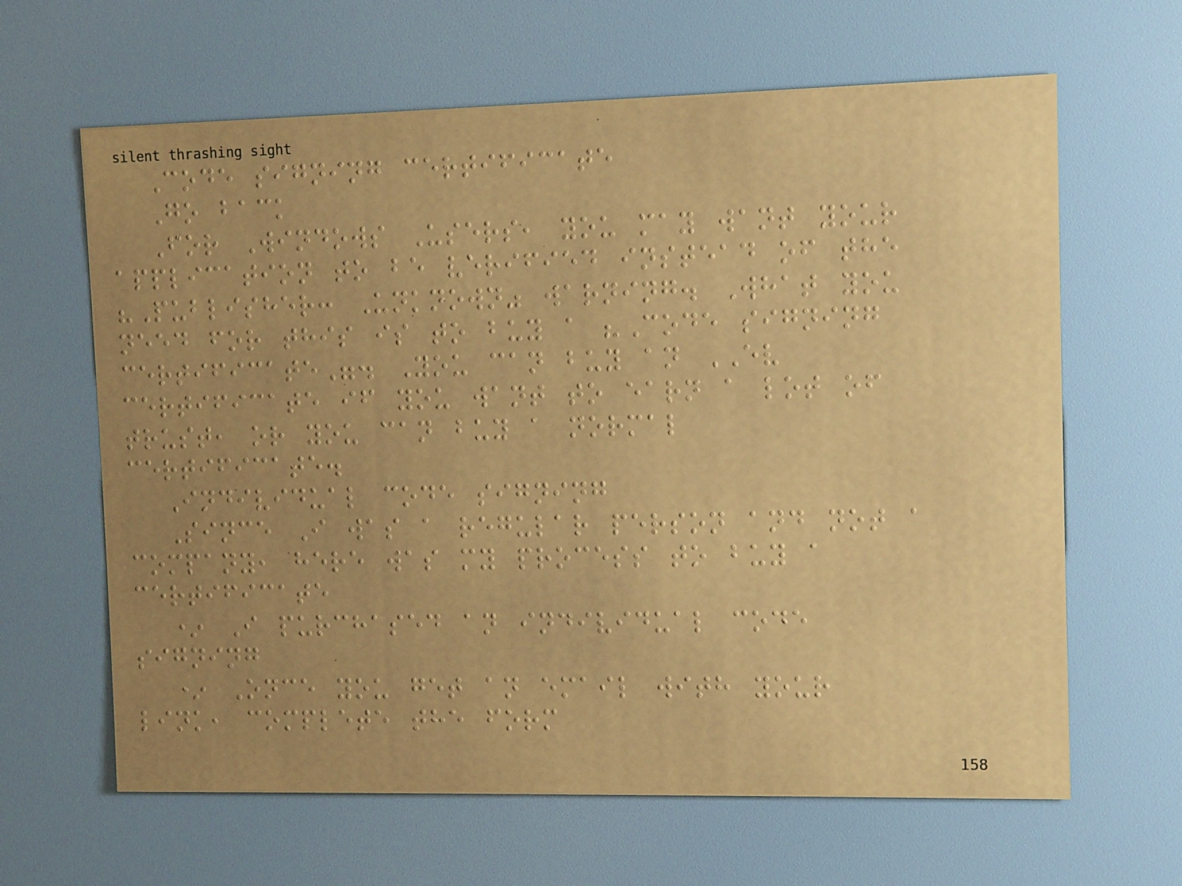Code signing certificate
Go back
For Windows Users, you may want your
application to be verified instead of the
"Publisher: Unknown" warning. What you
need for this is to buy a "Code signing
certificate". You can buy an EV
certificate if you want to earn a lot of
trust, or you can buy a normal
certificate.
Individual code signing
Since I was a regular person and not a
company, here was my process to buy a
certificate
* I purchased an individual code
signing
* Once you get an email with your
link, complete the form
